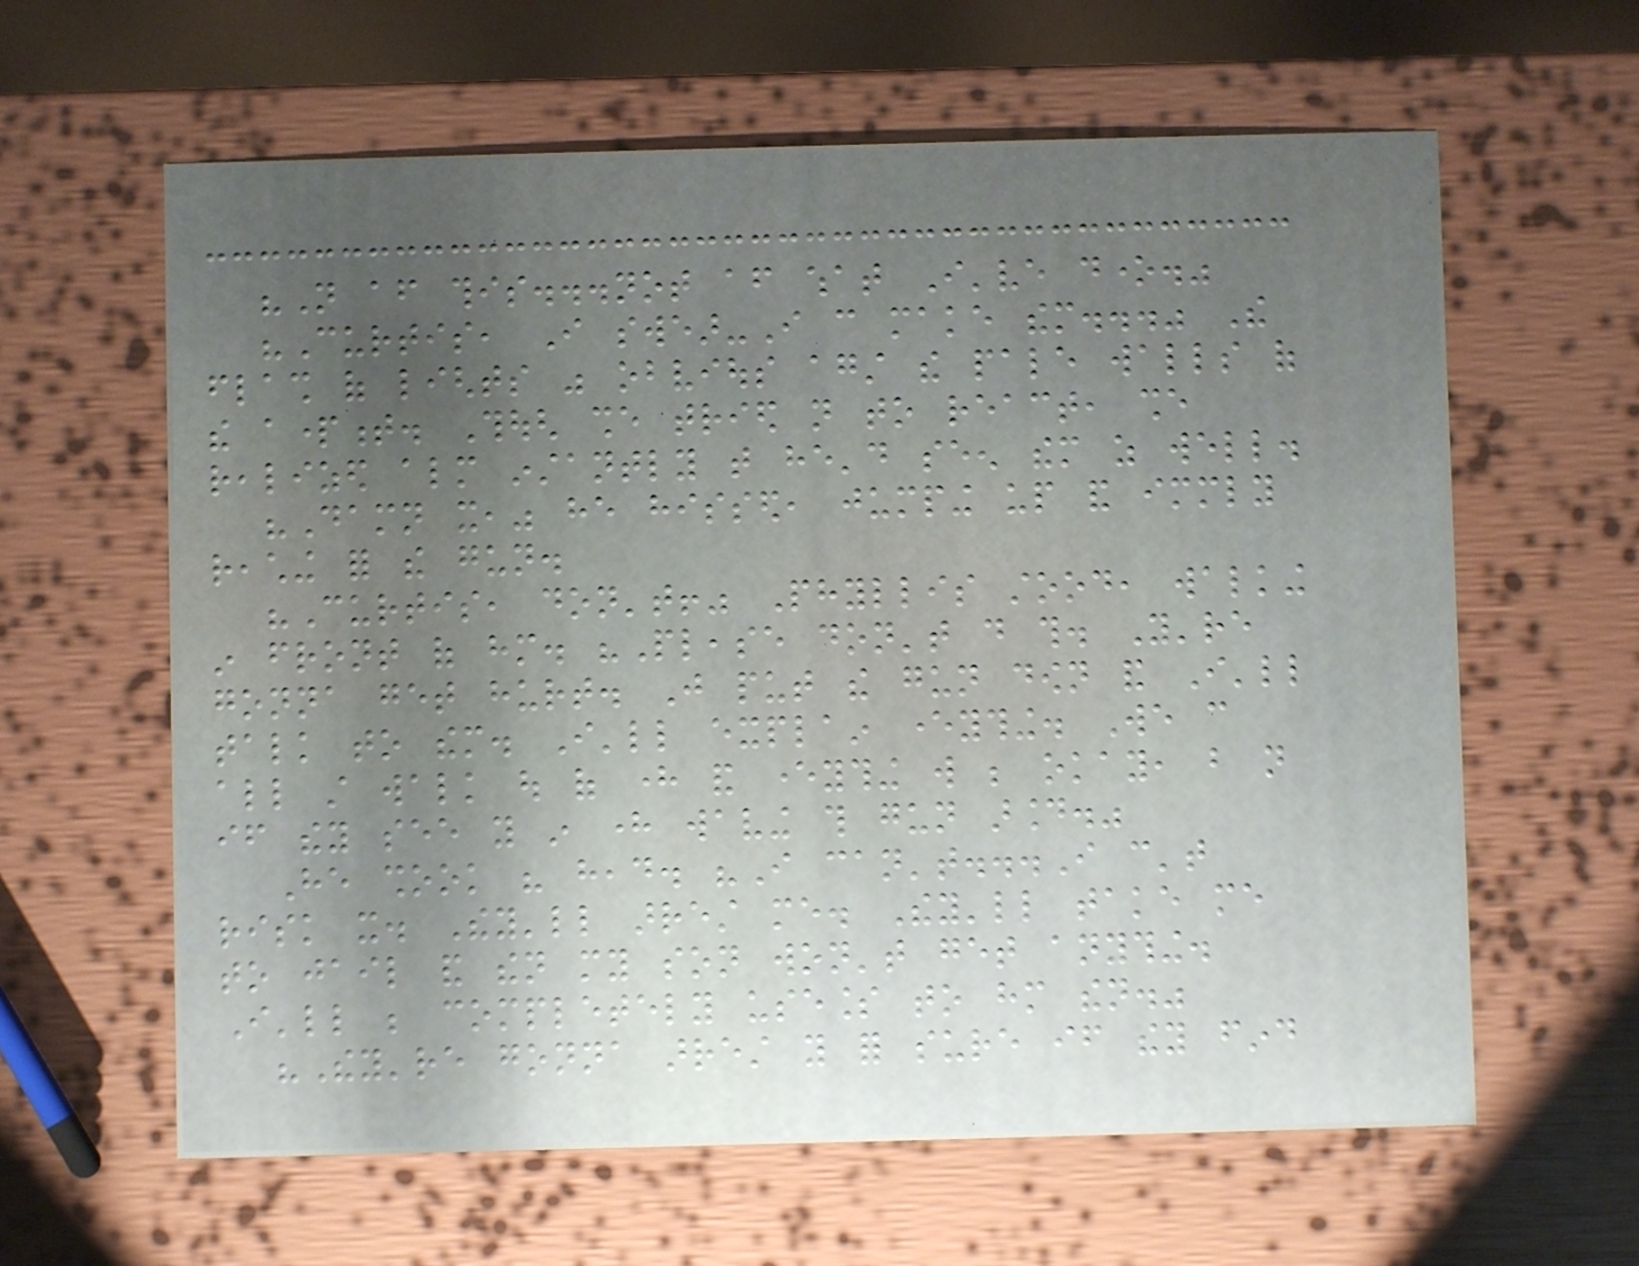"Not after this...not after what I've done."
"Curtis, I swear-I can make them..." The
flash of lights was obvious against the pale walls of
the apartment. Though she tried not to react, she
realized almost instantly that he'd seen them as well.
"Damn it," he hissed, jumping up and immediately
reaching for the gun.
"Curtis, don't!" Phyllis stood, walking
in front of him. "Please don't do this. You're
gonna get hurt. Just put the gun down and I'll
talk to them. I'll explain everything. We can
all still walk out of here and everything will be okay, but not
if they see you in here waving this gun around."
He shook his head. "I can't...I can't
risk it. They'll arrest me. They'll take me
to jail and then my son won't get anything.
I'll be completely useless to him then."
"They're gonna arrest you for sure if they find
